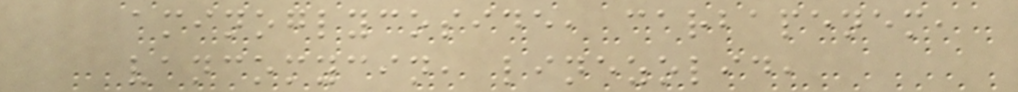aminoglycoside, carbapenem,
vancomycin, linezolid,
